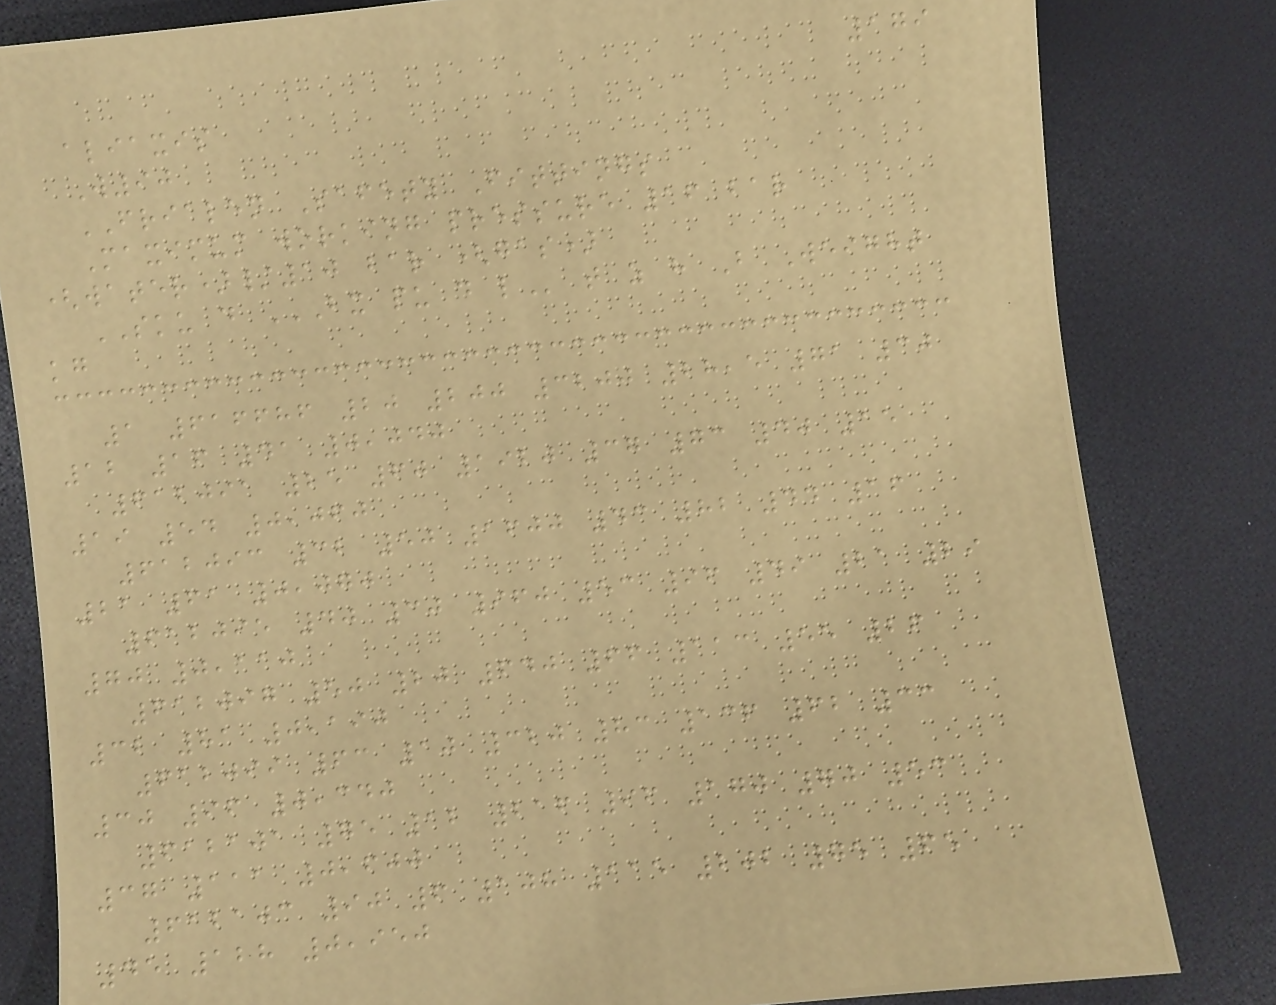179
aliaxis
W90
FRIALEN Safety Fittings
Maximum working pressure 16 bar
(water)/10 bar (gas)
SKU d BX PU D L t z h B Weight
kg
1 616686 20 200 3200 28,5 71 30
12 16 41 0,040
612091 25 60 1920 37 73 40 15
19 54 0,060
612093 32 50 1600 43 82 44 16
21 61 0,070
612095 40 30 960 53 96 49 21 29
70 0,110
612097 50 20 640 66 113 55 26
32 81 0,190
612099 63 10 320 83 136 62 33
30 96 0,340
612101 75 12 216 96 170 70 53
37 111 0,600
612103 90 6 108 115 202 75 65
45 128 0,950
